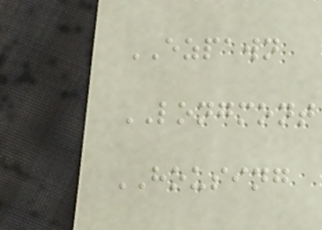EZPAWN
LONGMONT
HOUSING
